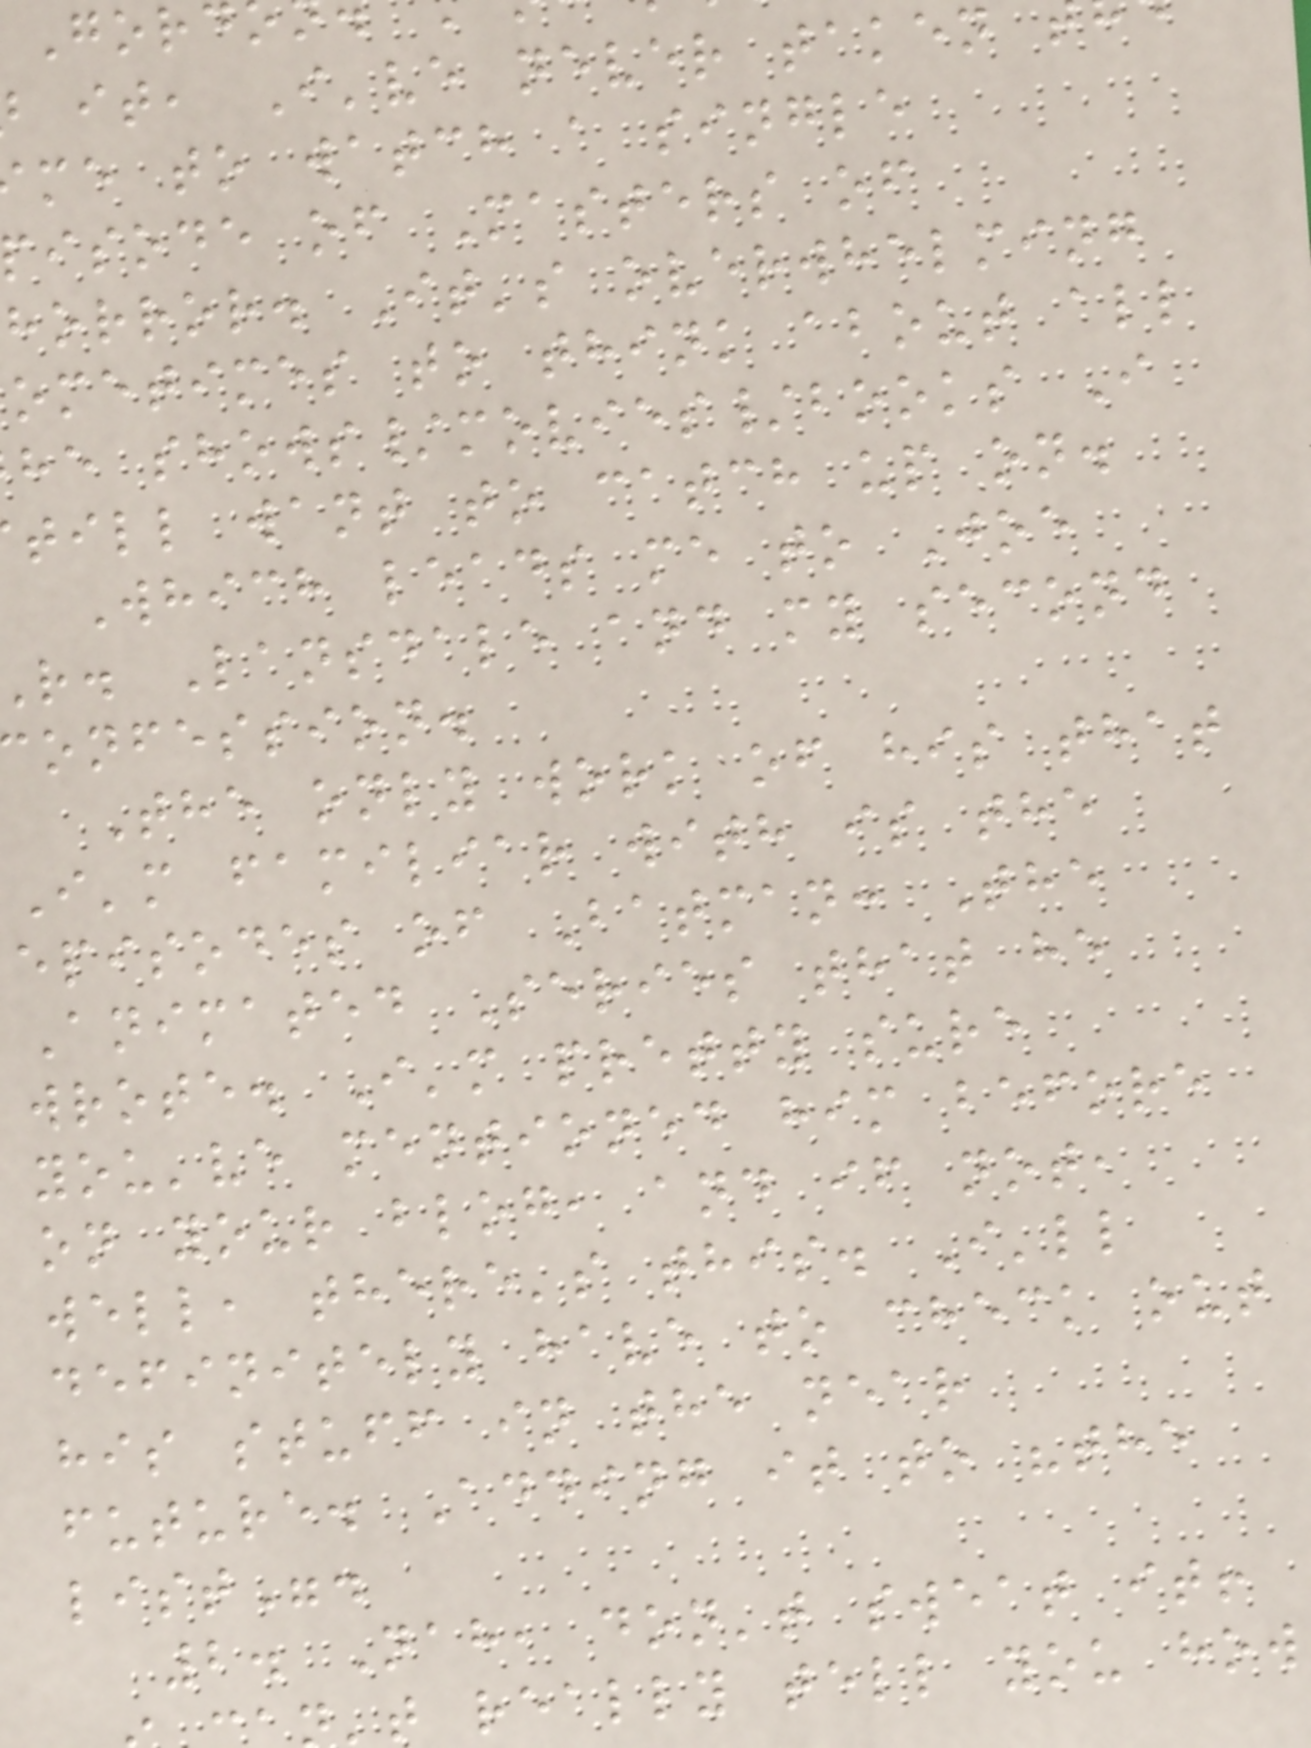it, I've never taken
me to watch a single
isode of Masters of
horror. It's overwhelming
ometimes to think about all
he shows/movies/books I
till want to catch up on.
Which leads me to Joe
r. Lansdale and my second
onfession.
The only work of his that
I'm familiar with is the
episodes of Batman: The
Animated Series that he
wrote. I'm pretty sure
you've mentioned him before
on your blog, and if not,
well, there's this. I'll
definitely have to check out
his stuff in the near
future. Adding it to "the
list".
2. Nah, don't sweat it!
't really tell you how
